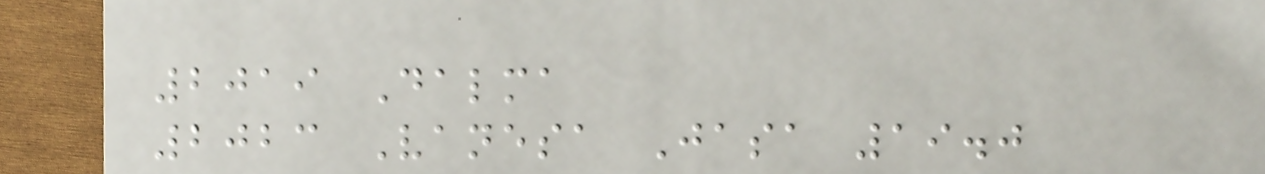2019 Dalma
2023 Vanesa Jasa 19.0
